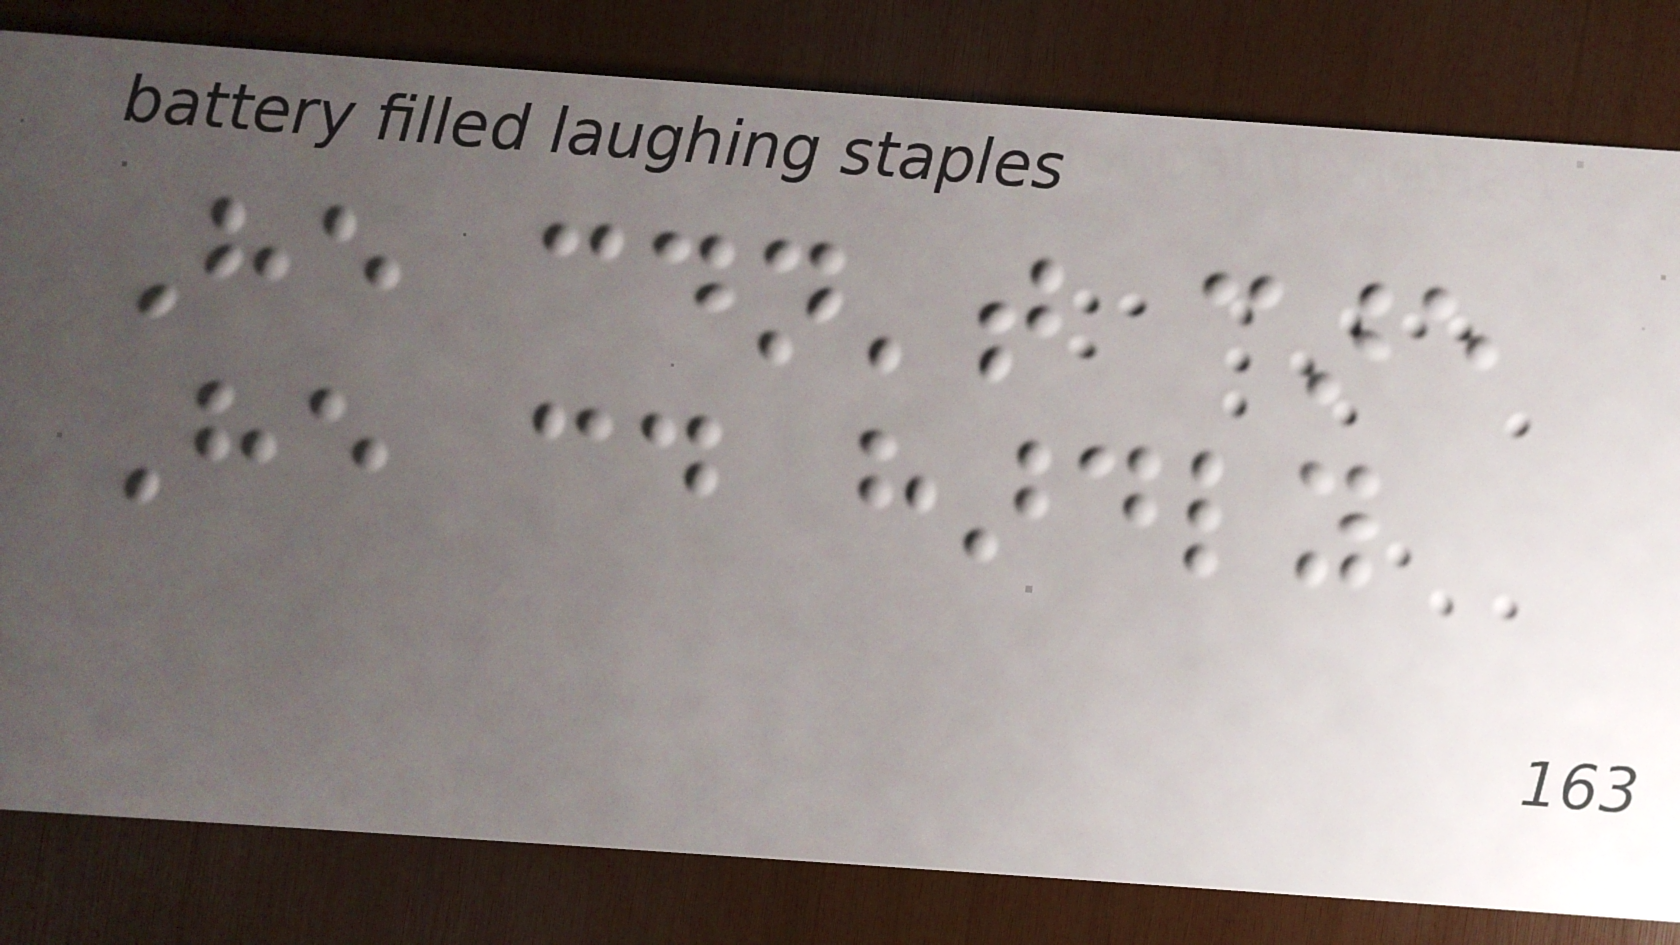He couldn't care
He could hardly
